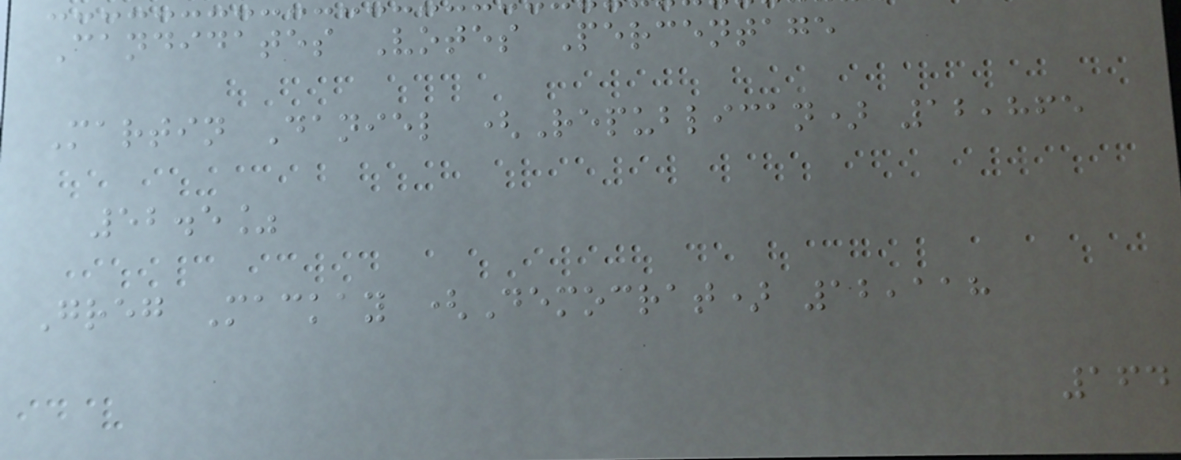Candidates Votes Percentage
Martin Daniel (Republican) 12,865
52.5%
Greg Mackay (Democrat) 12,118
164
